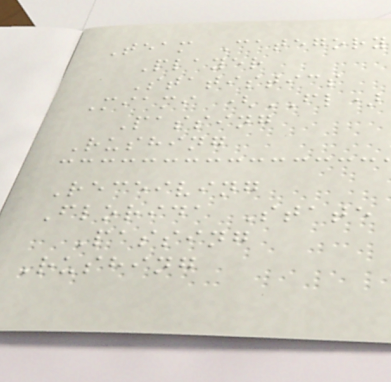Team Category
Player
Statistics
Miami (FL)
Passing
Rushing
Receiving
Florida State
Passing
Rushing
